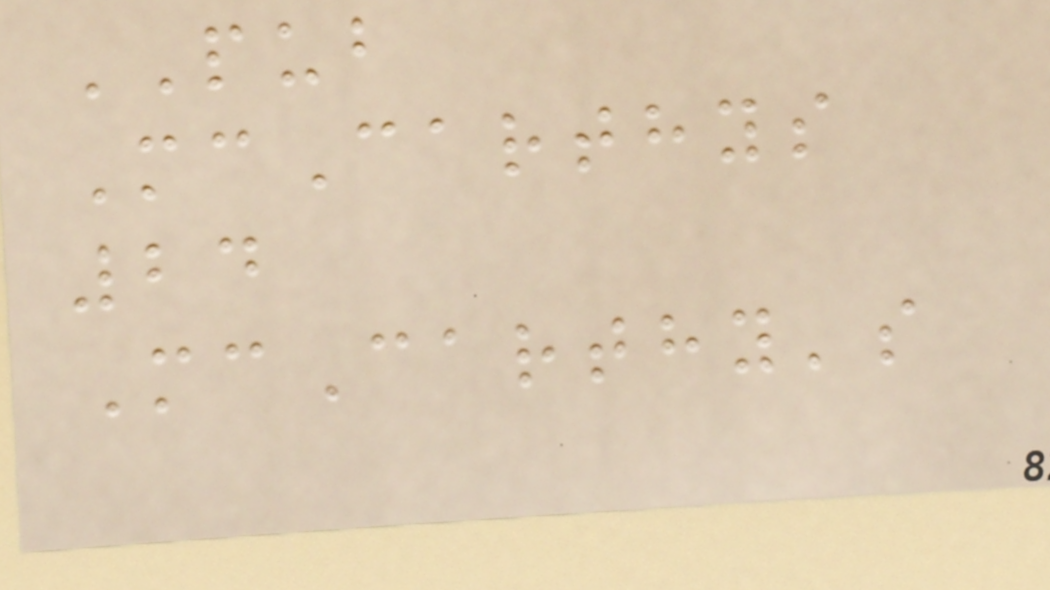PUB
McCarthys
24
McCarthy's
